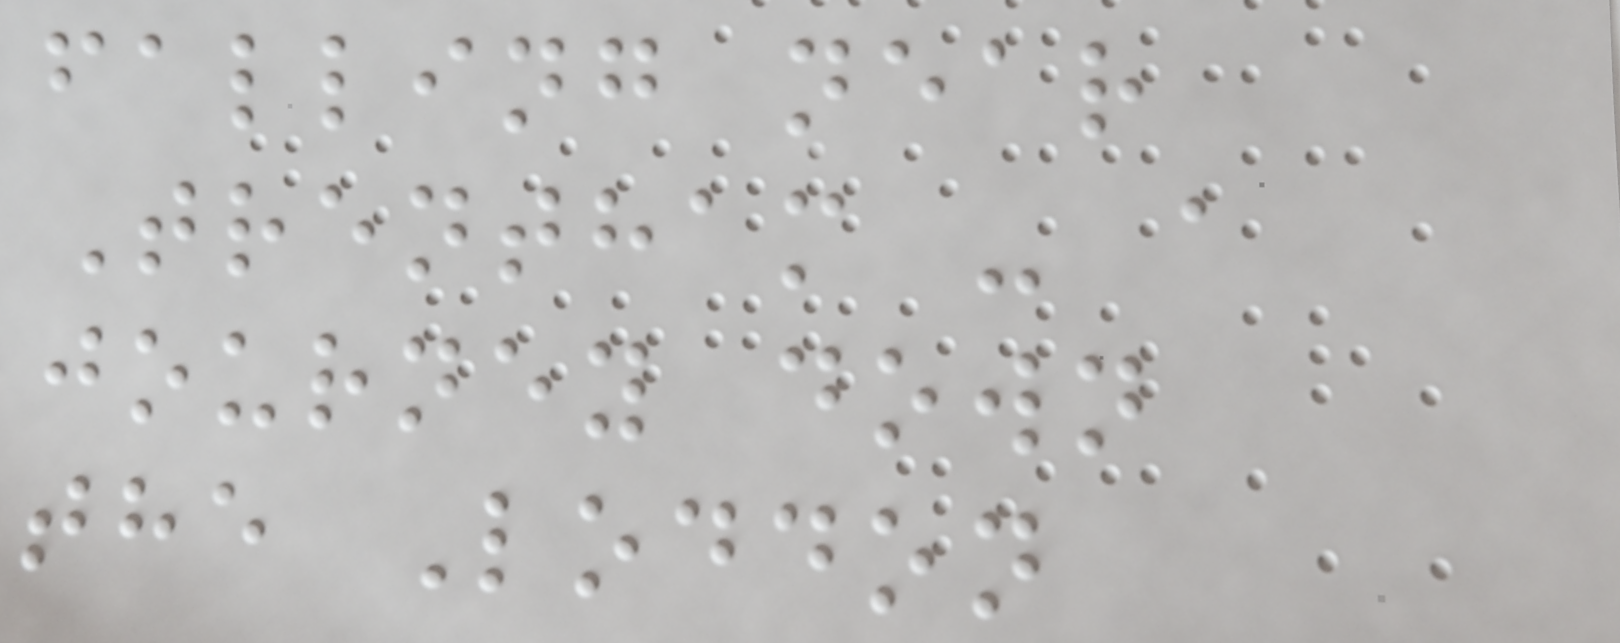falling near
Trentham - a
journey down
the Loddon
